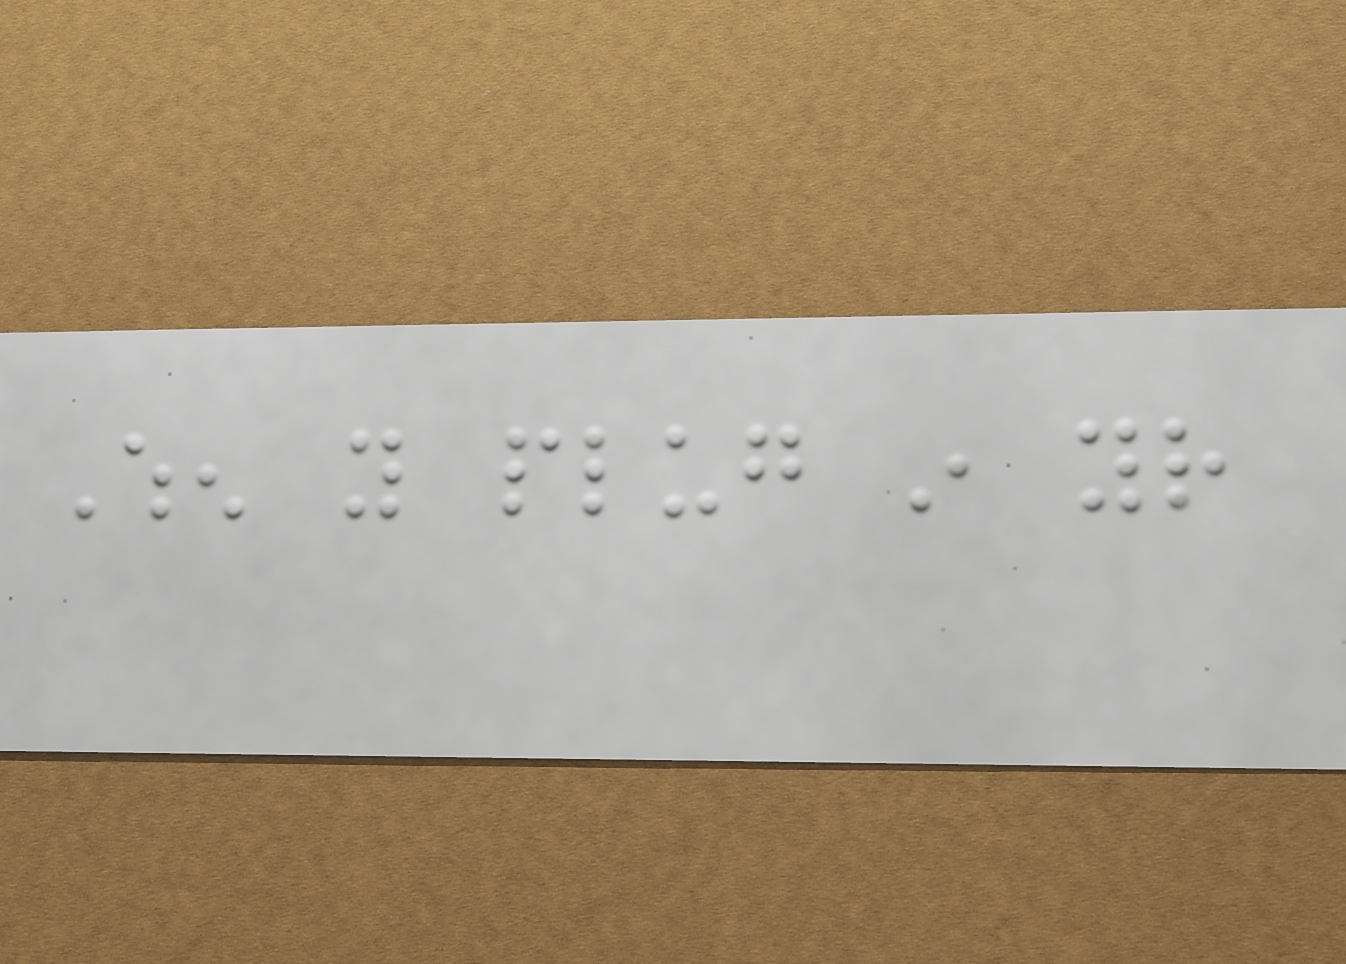When you plug in your
